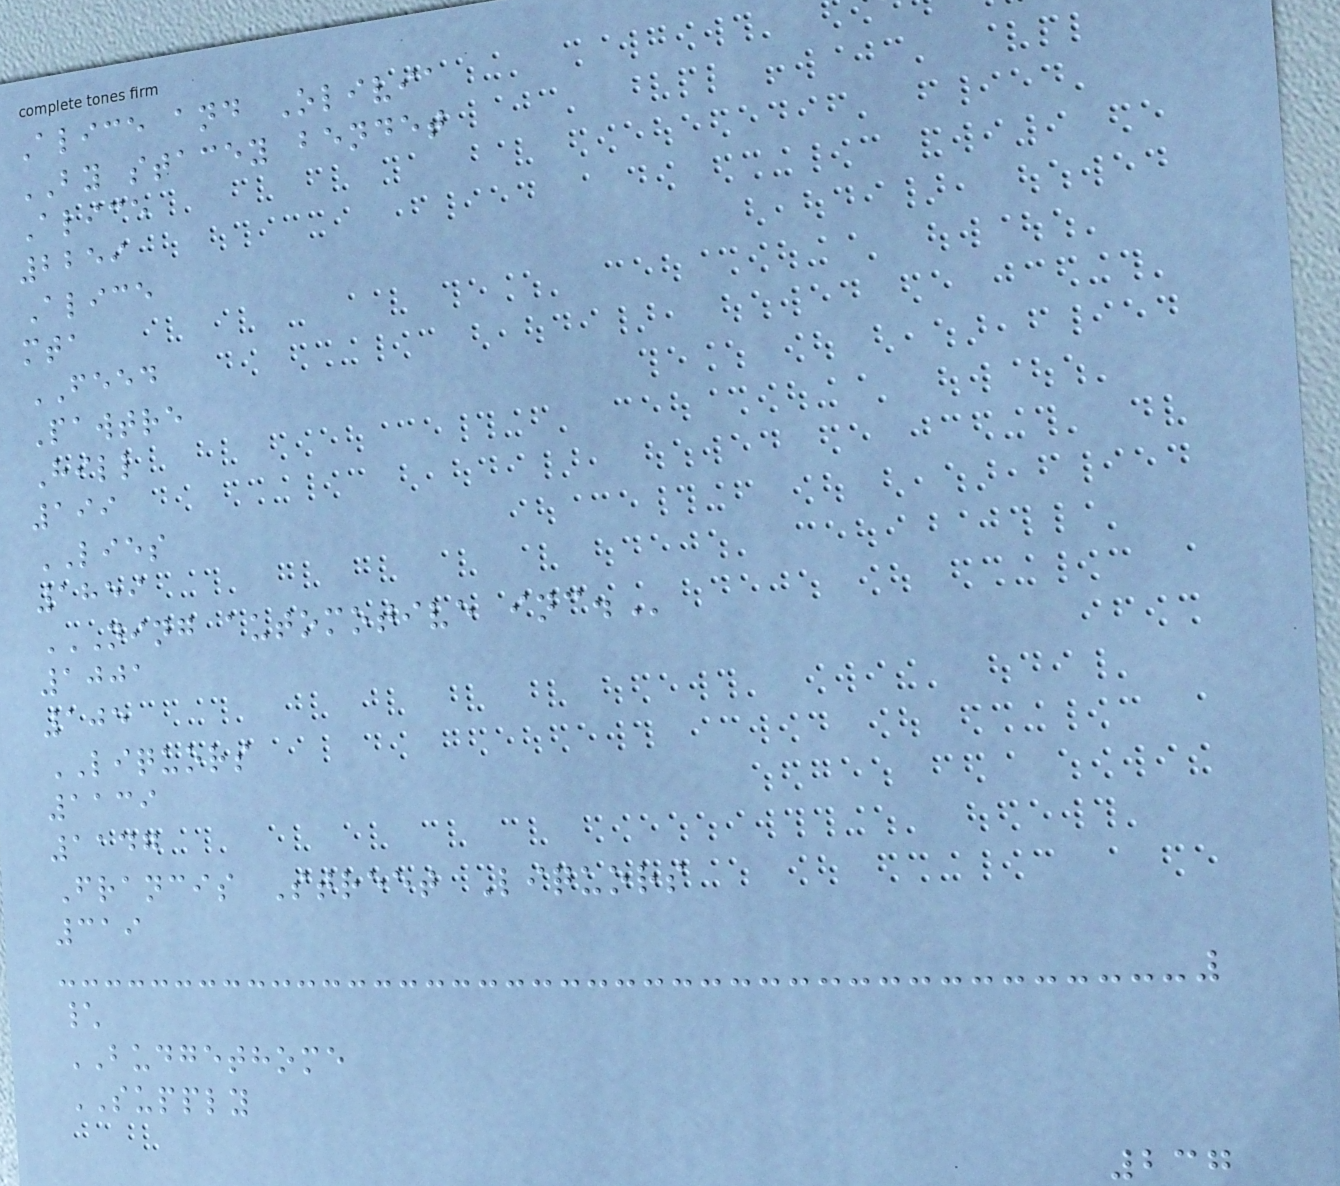Alice and Olivia
BY stacey bendet
Alice
2259
Alice
mta
FEED
Pawtre
Hill
199
LIES
1859
NING AUTOMOTIVE INC.
1001
105
LIQUORS
1139
1147
Francis Street Liquors
319
\
BUDGETHOME
SUPPLY
237
